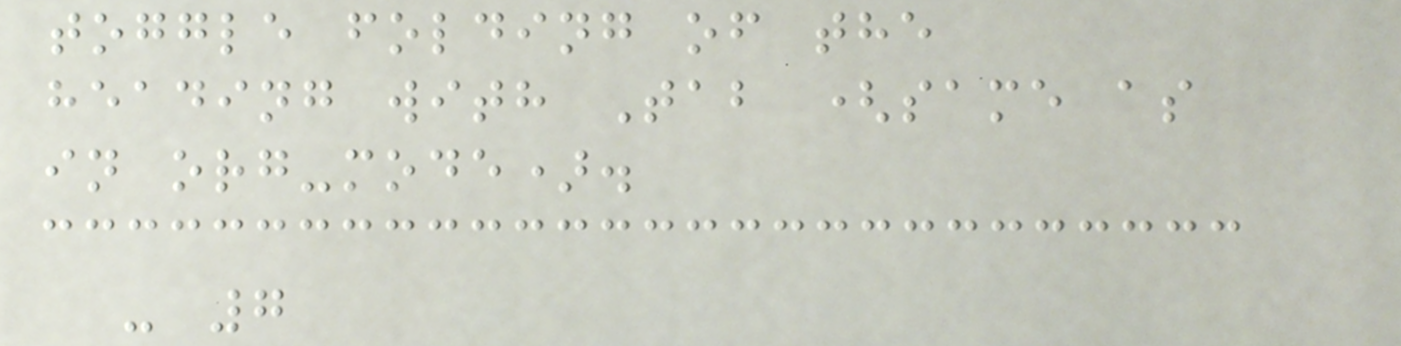toggle folding of the
heading with Tab (same as
in org-mode).
- 7
